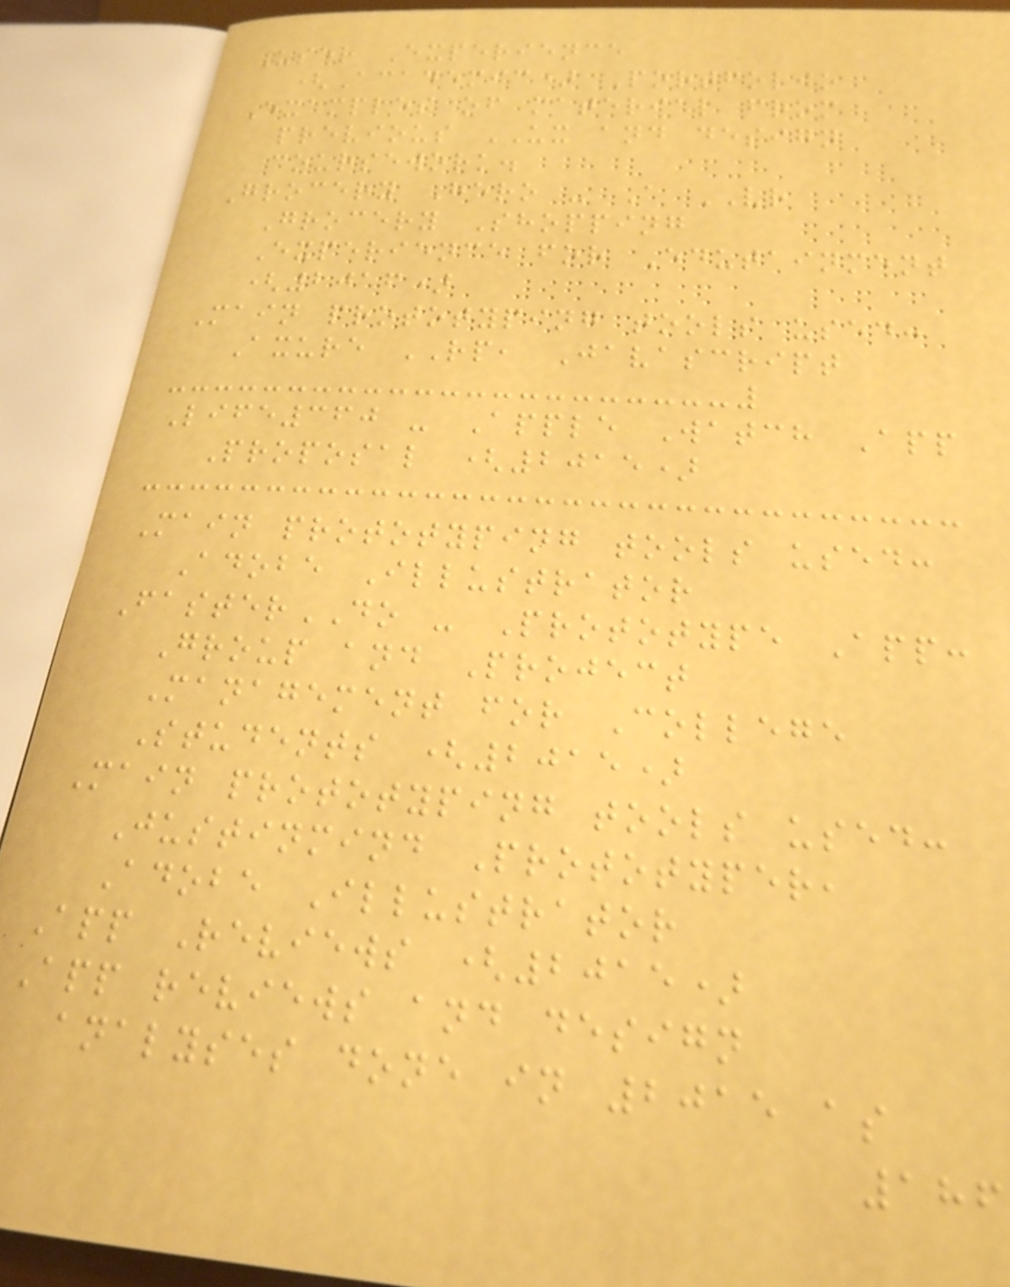User Experience
(Academic) Portfolio
Examples of material from
previous UX and design
coursework.
Grocery Hero - A VR
Grocery Shopping
Experience for Edutainment
(2016)
Main prototyping tools used:
Axure RP, Javascript
Life360 - Apple Watch App
Proposal (2015)
Main prototyping tools used:
Adobe Illustrator
FasterDO - Prototype App:
Group and Project
Management for College
Students (2015)
Main prototyping tools used:
Justinmind Prototyper,
Adobe Illustrator
App Reviews (2015)
App reviews and design
analyses done in 2015 as
186
